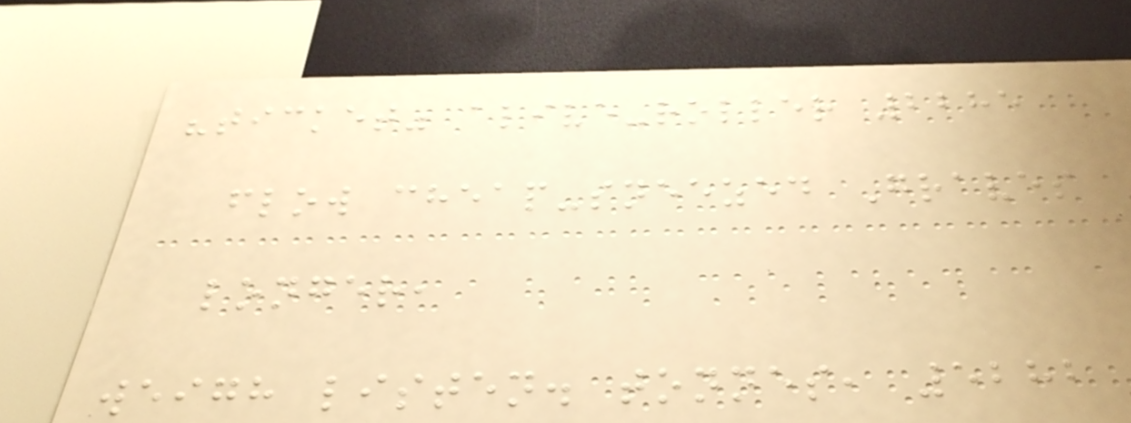"ticket" alive-roller 2285
flow cheap-sneezed Graves
longer,
weigh listen. tonnes, 5282
